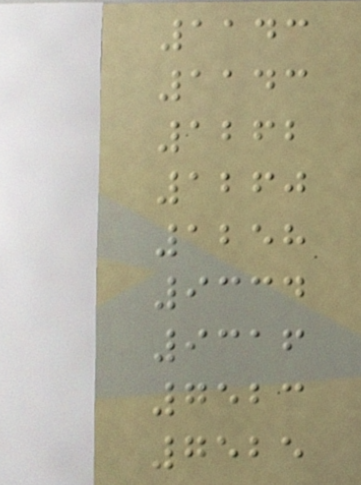1143
1143
1262
1260
1258
9334
9316
7523
7525
